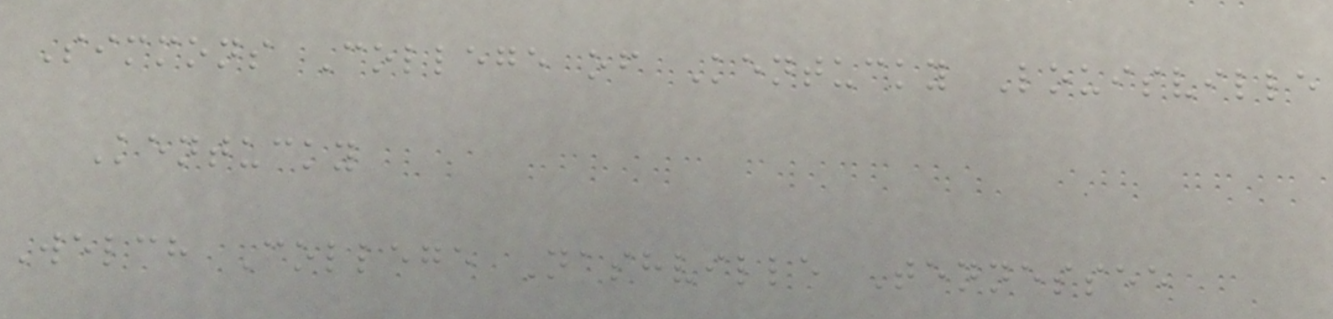Simmons College of Kentucky Louisville
Kentucky
Welch College Nashville Tennessee
